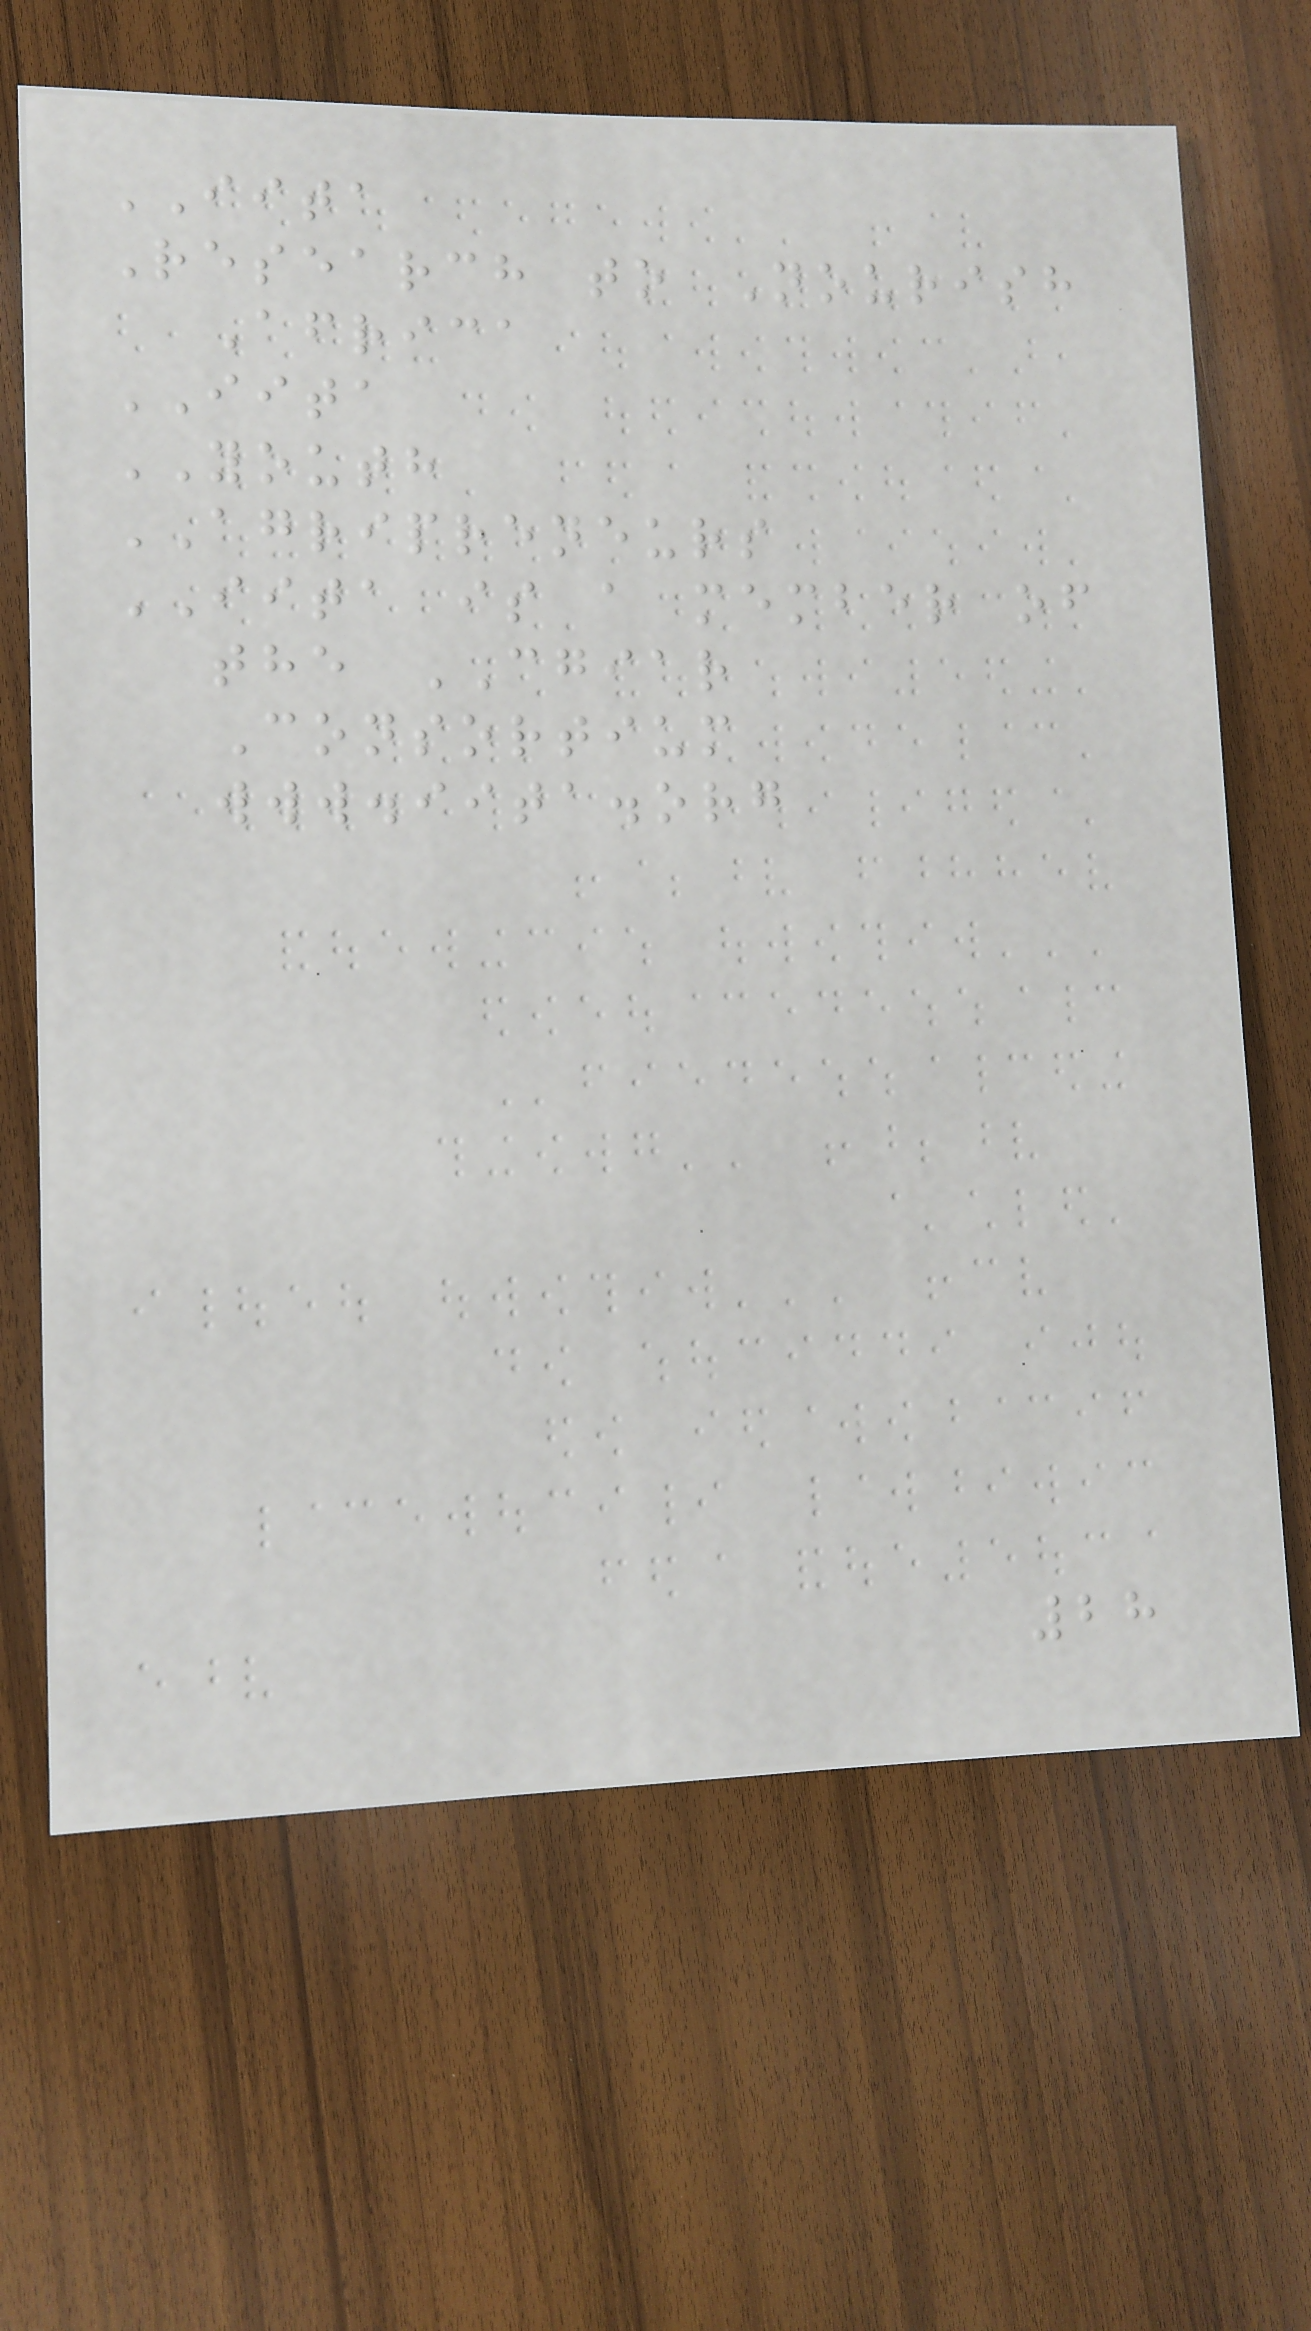IITA
Research to Nourish
Africa
IITA
YOUTH
AGRIPRENEURS
IITA is a member of
the CGIAR
Consortium
www.iita.org
28
